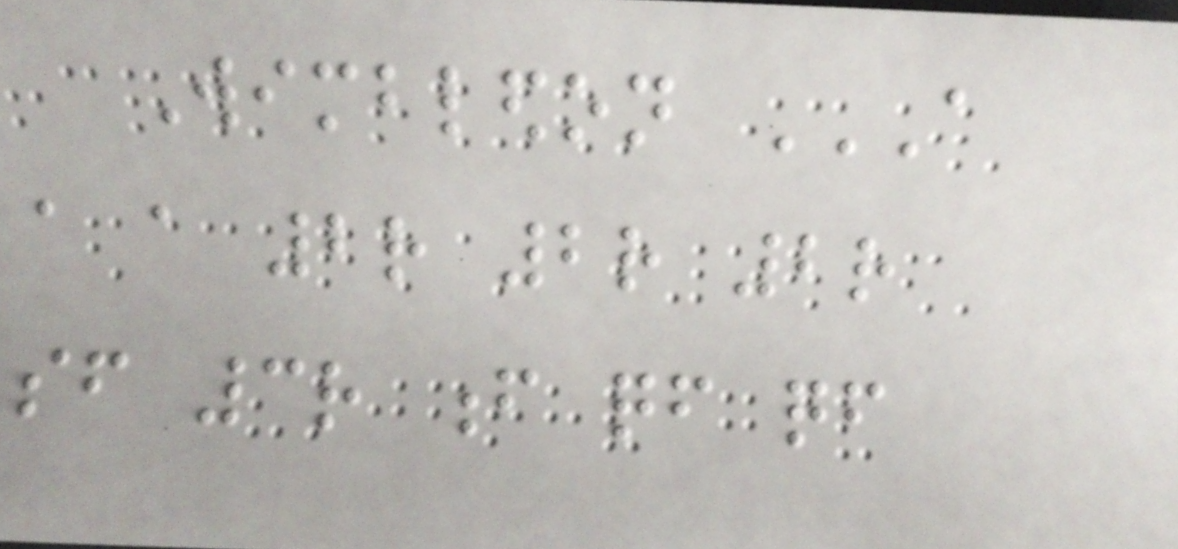Wimbledon A
A A 2R 2R 2R
SF 3R F QF QF
